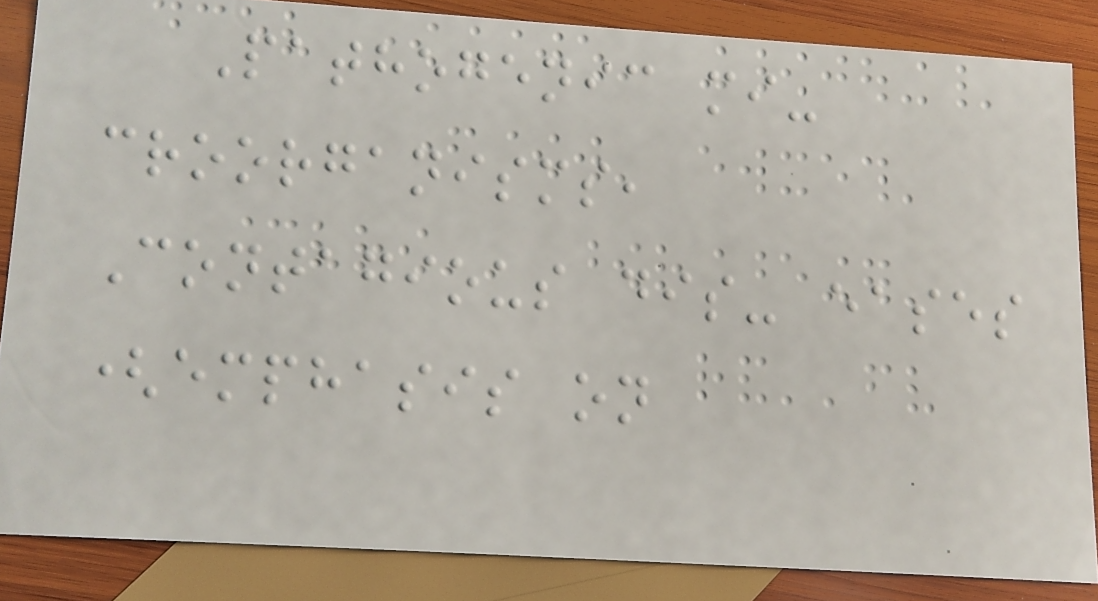Pathogenic mi-
croorganisms,
Contagious dis- eases
(emphasis on
